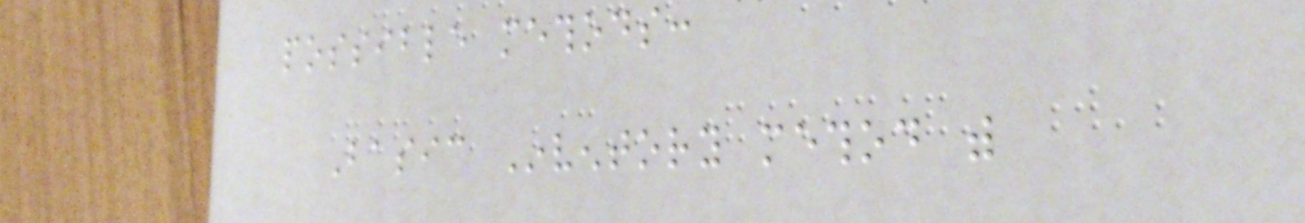possible methods:
Basic Inventory method with
